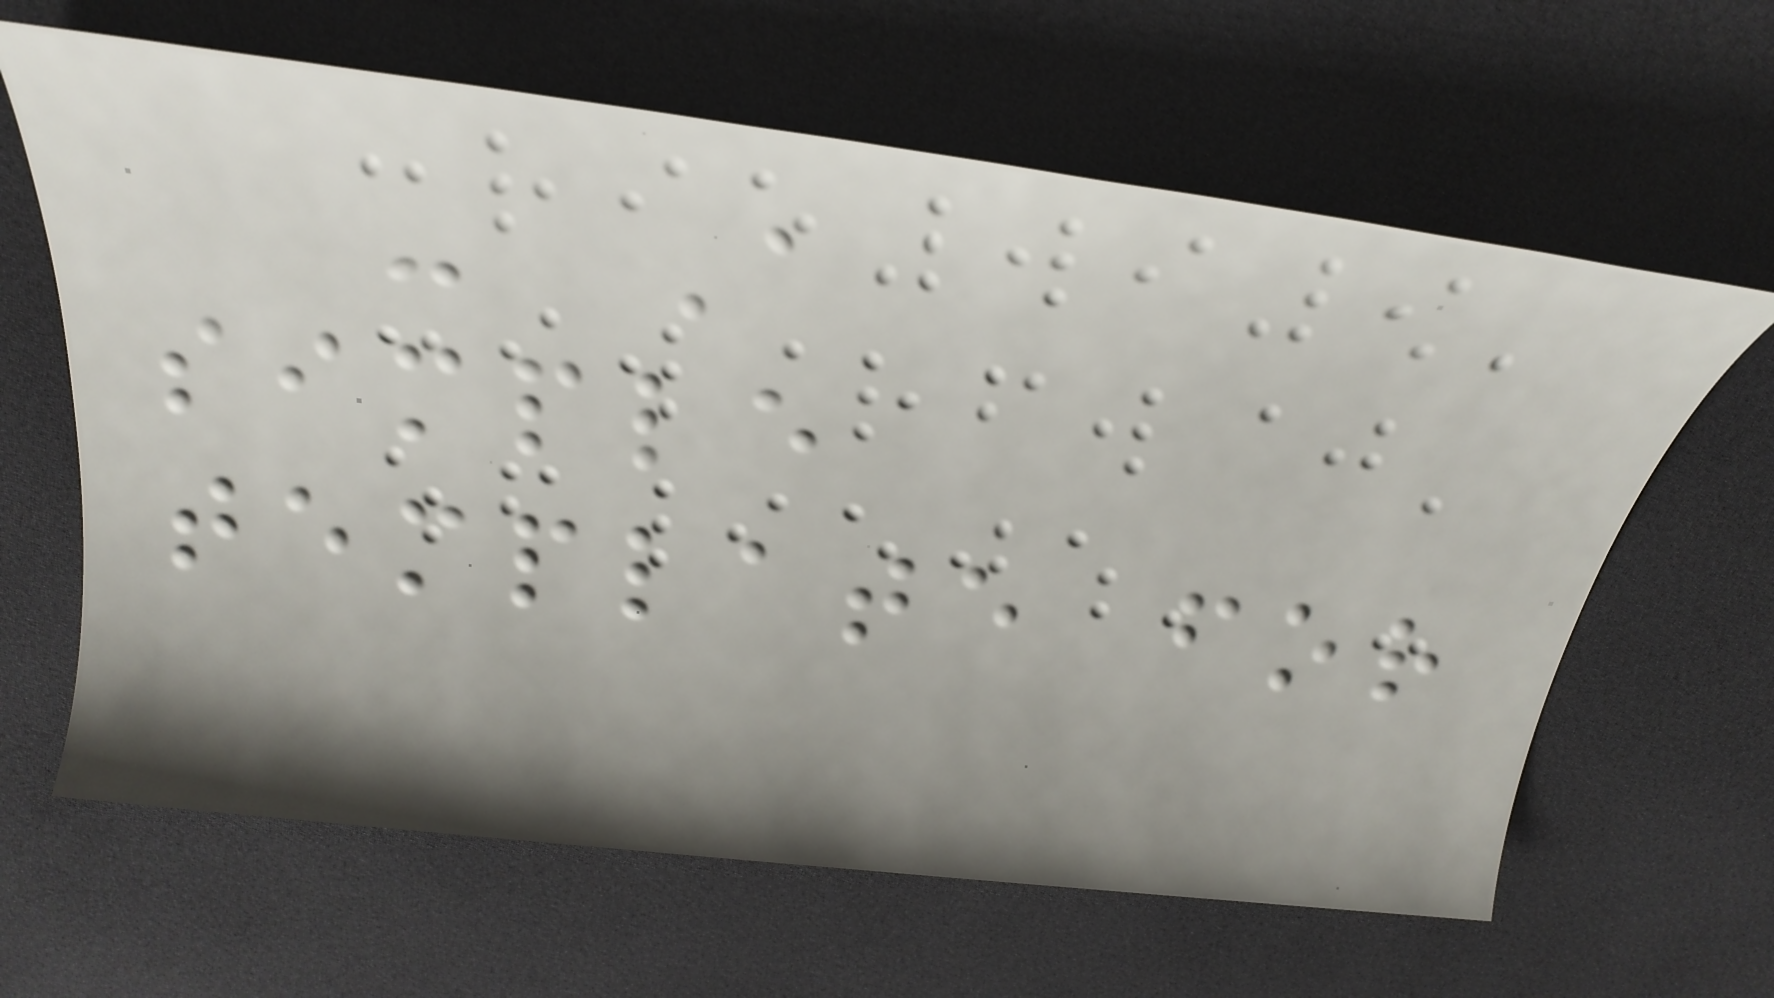- A
simple
template for
